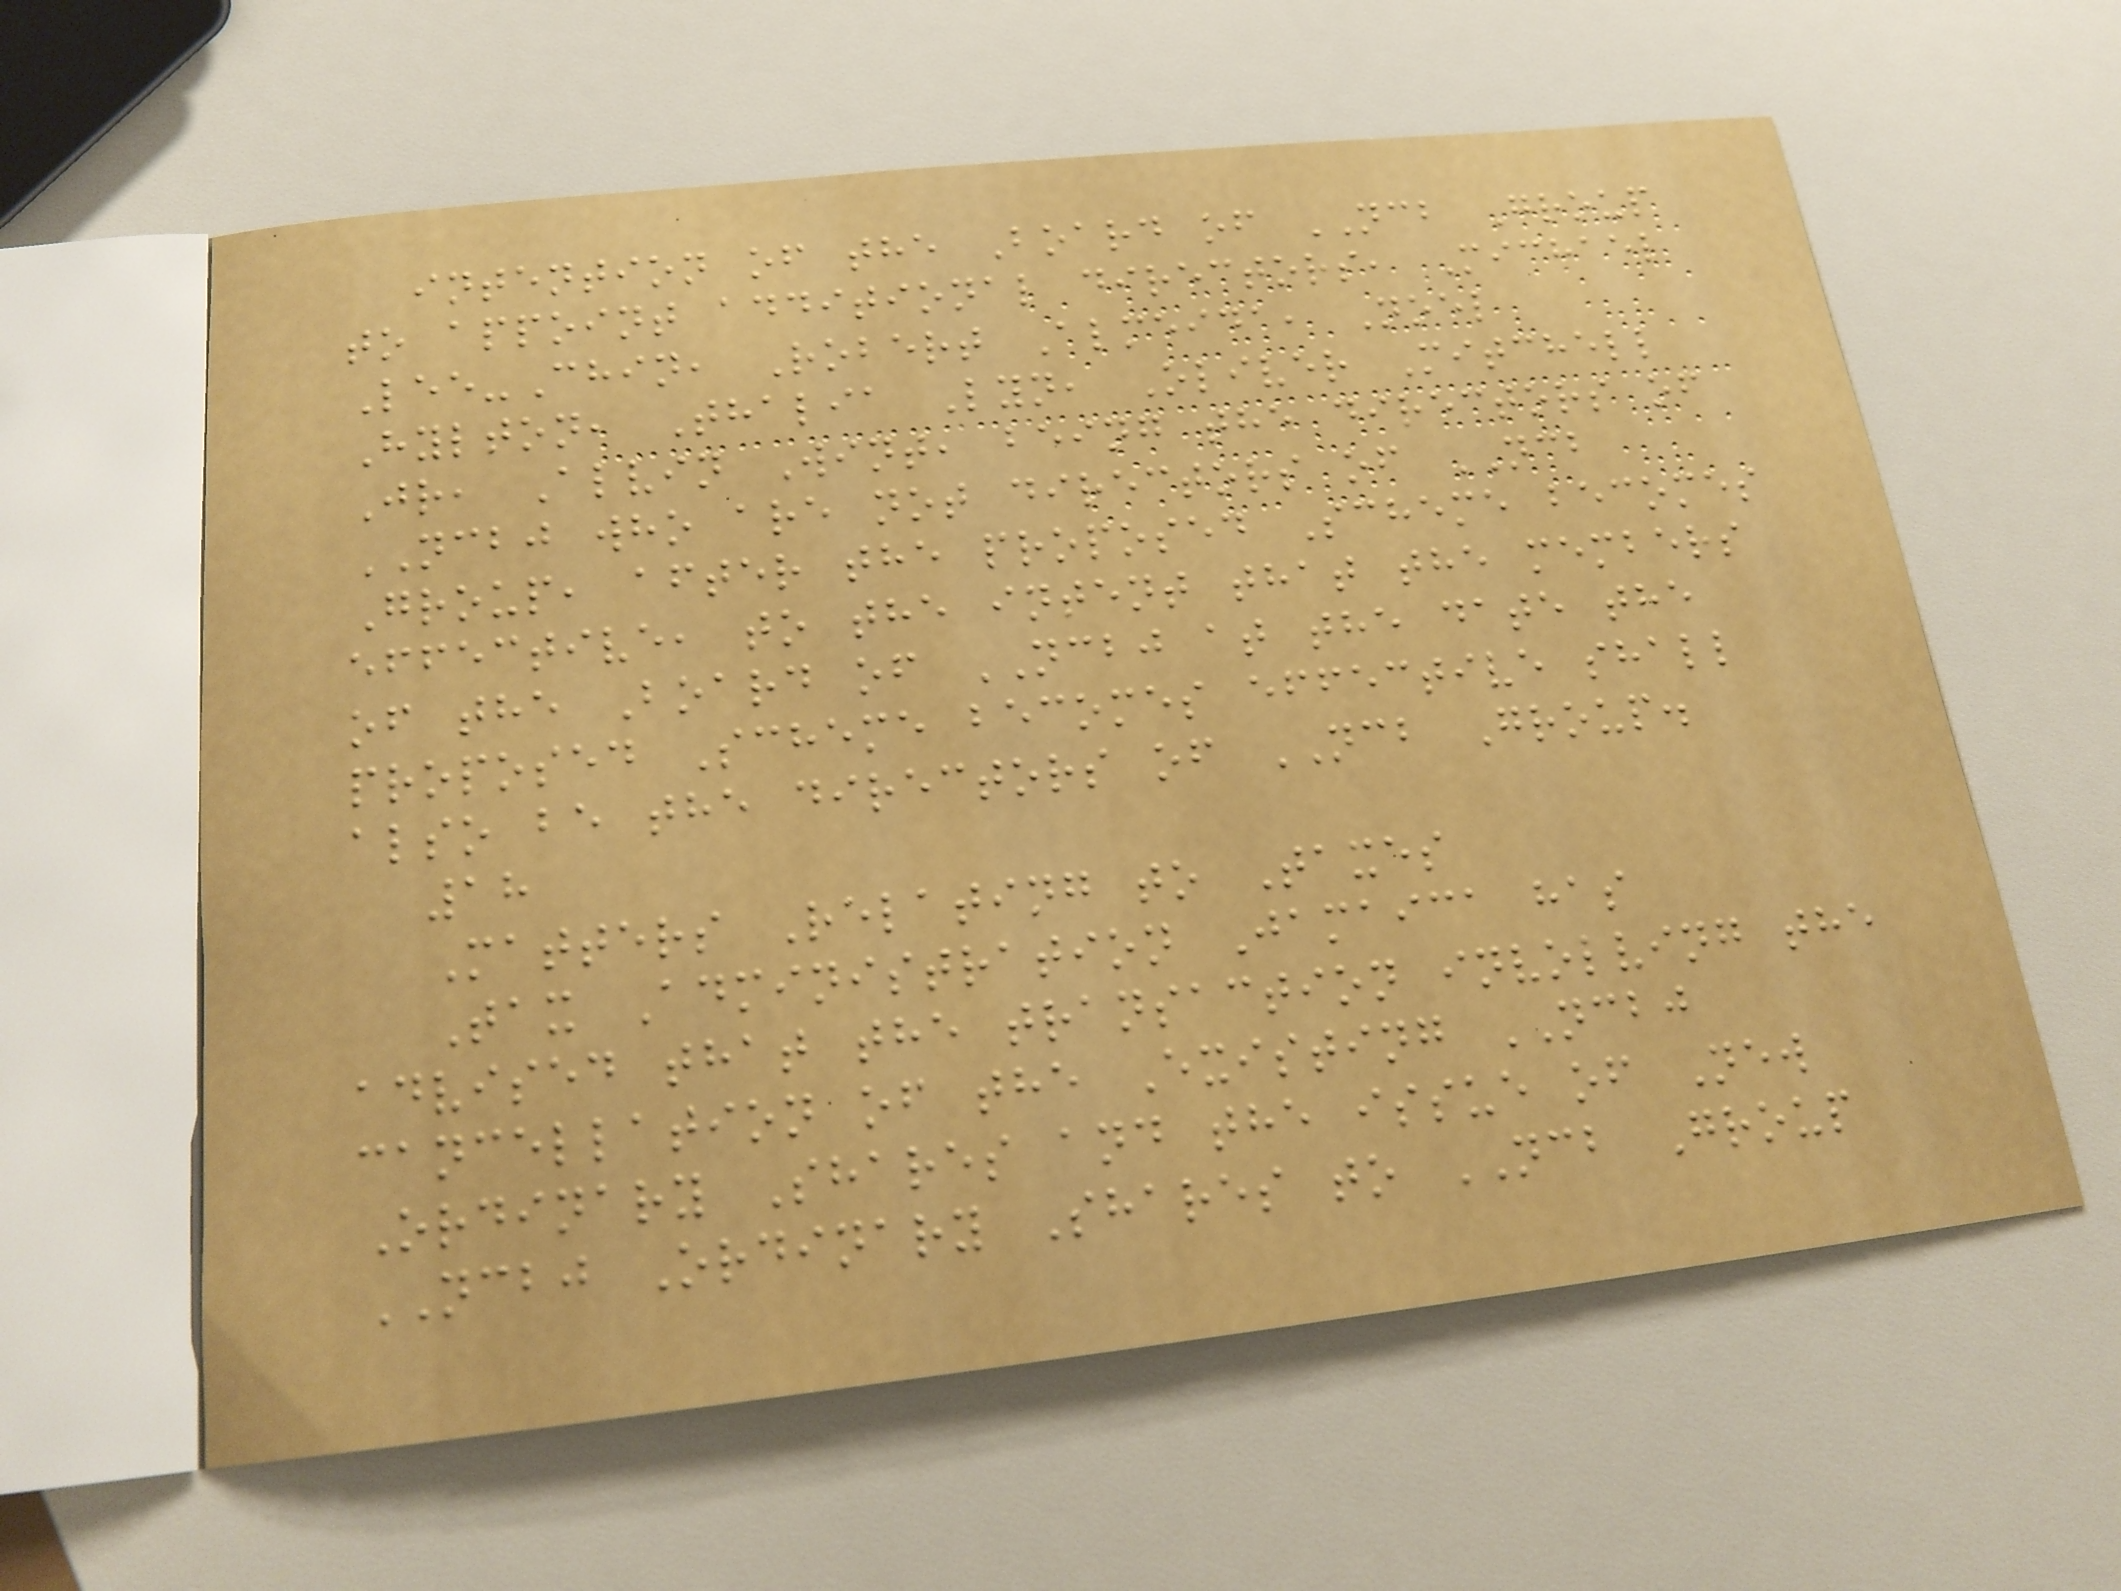intention of the Board of NCB Group
to appoint additional directors, Michael
Lee-Chin, Robert Almeida, Noel
Hylton, Thalia Lyn, Oliver Mitchell
Jr, Alvin Wint, being the directors of
NCBJ who are not directors of NCB
Group, after the proposed Scheme becomes
effective, to the intent that the members
of the Board of NCBJ at the date the
proposed Scheme becomes effective shall
also be the directors of NCB Group.
18
Matters Relating to Taxes
Tax Administration Jamaica has
advised that the transaction involving the
cancellation of the Existing NCBJ
Ordinary Shares and the issue of New
NCBJ Ordinary Shares to NCB Group
